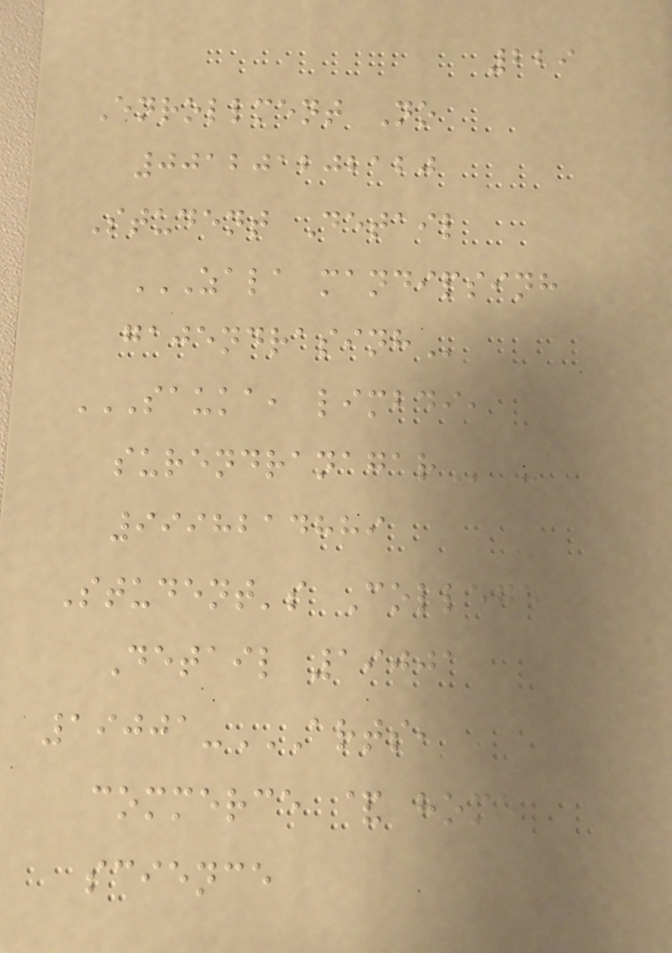229
Enrollment No
001201202120
Student Detail
ZALA MANDIPSINH
GAJENDRASINH
SAUKA, LIMBDI,
SURENDRANAGAR -
9998214889
Student's College
Detail 19001
19001-ARTS,
COMMERCE & HOME
SCIENCE
